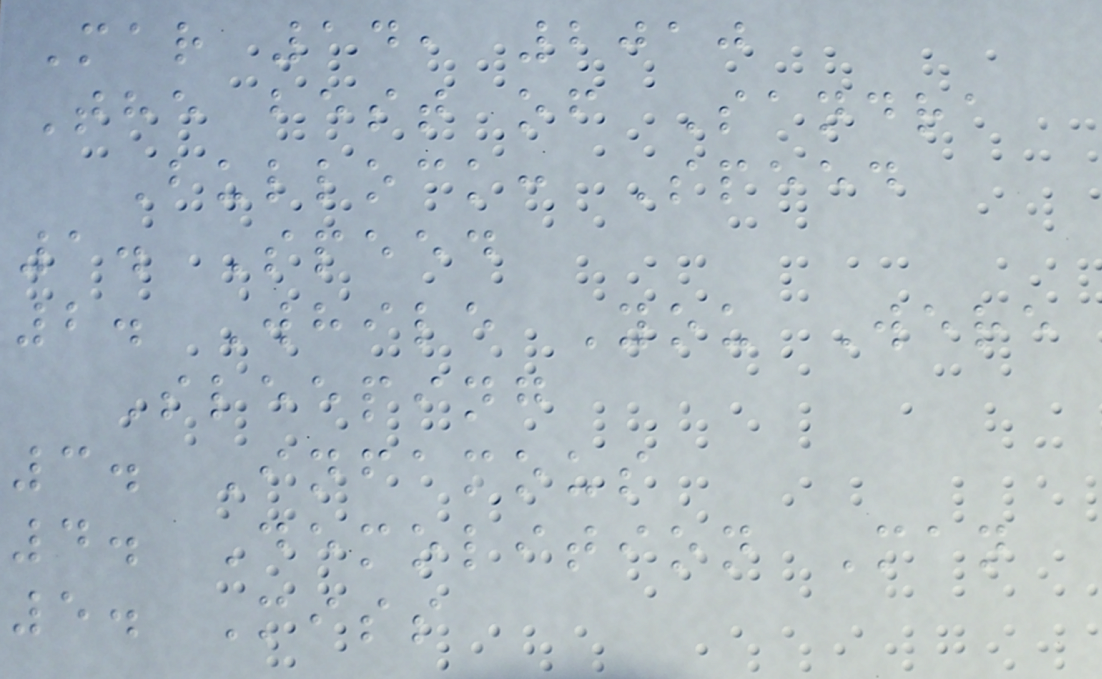Mar 14, 2010
The best of Sandra
Bullock: Speed
1. Speed
2. While You Were
Sleeping
3. Infamous
4. Demolition Man
5. Miss
